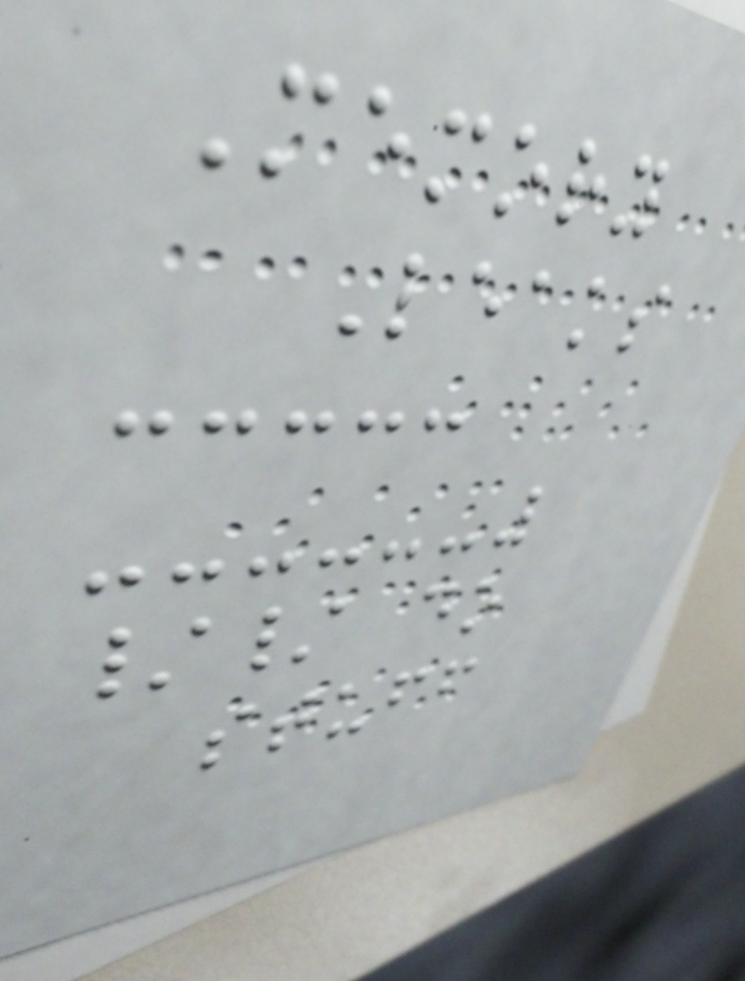Memory
Leaks
// do
stuff
